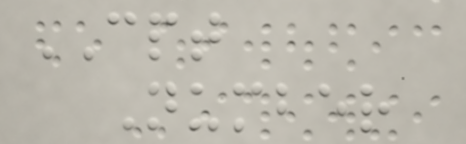CPT
Number
